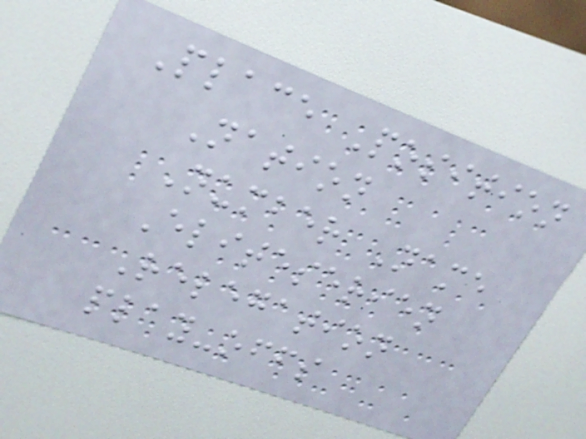Place Position
Nation
Number Name
Eliteserien
Relegation
play-offs
